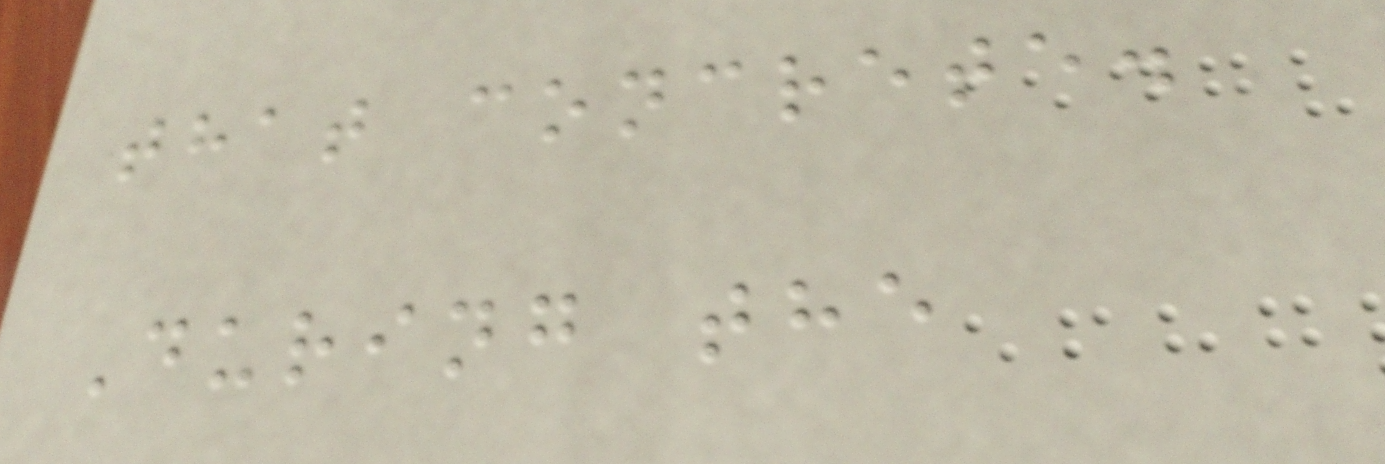that concrete.
During the
